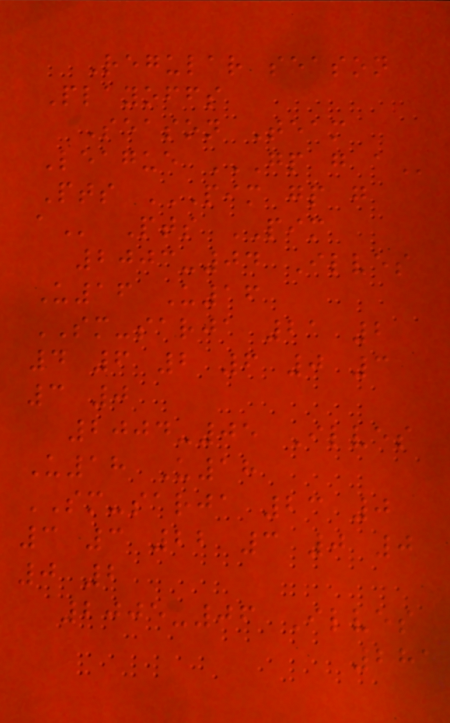Regular season
Playoffs
Season Team
League GP G A
Pts PIM GP G
A Pts PIM
2003-04 Ilves
U16 U16
SM-sarja 21 2
4 6 2 6 0 3
3 0
2004-05 Ilves
U18 U18
SM-sarja 23 0
3 3 22 3 0 0
0 2
2005-06 Ilves
281
